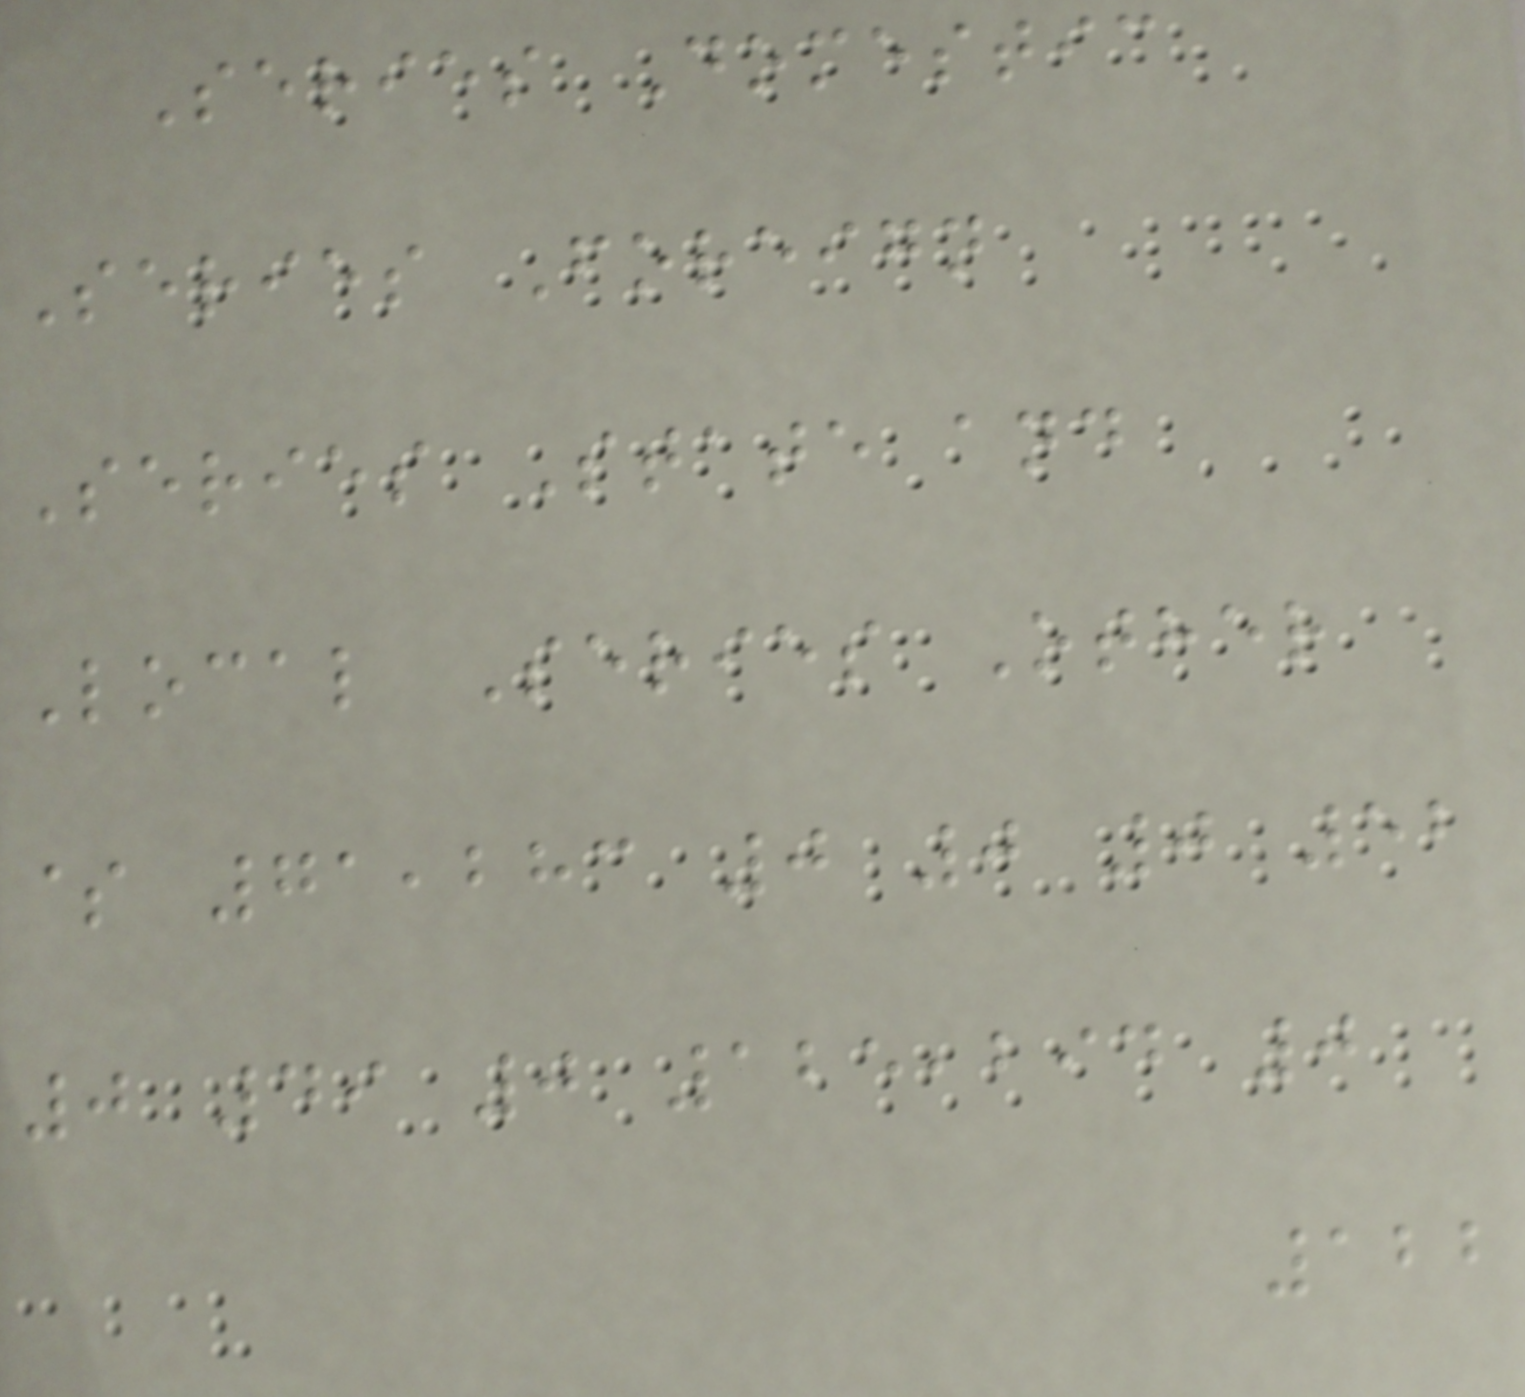Series Domestic
Series Foreign
Series State and
Local Series Other
$ 71,283 0 0 0 52
0 49 0 125,294 0
122
